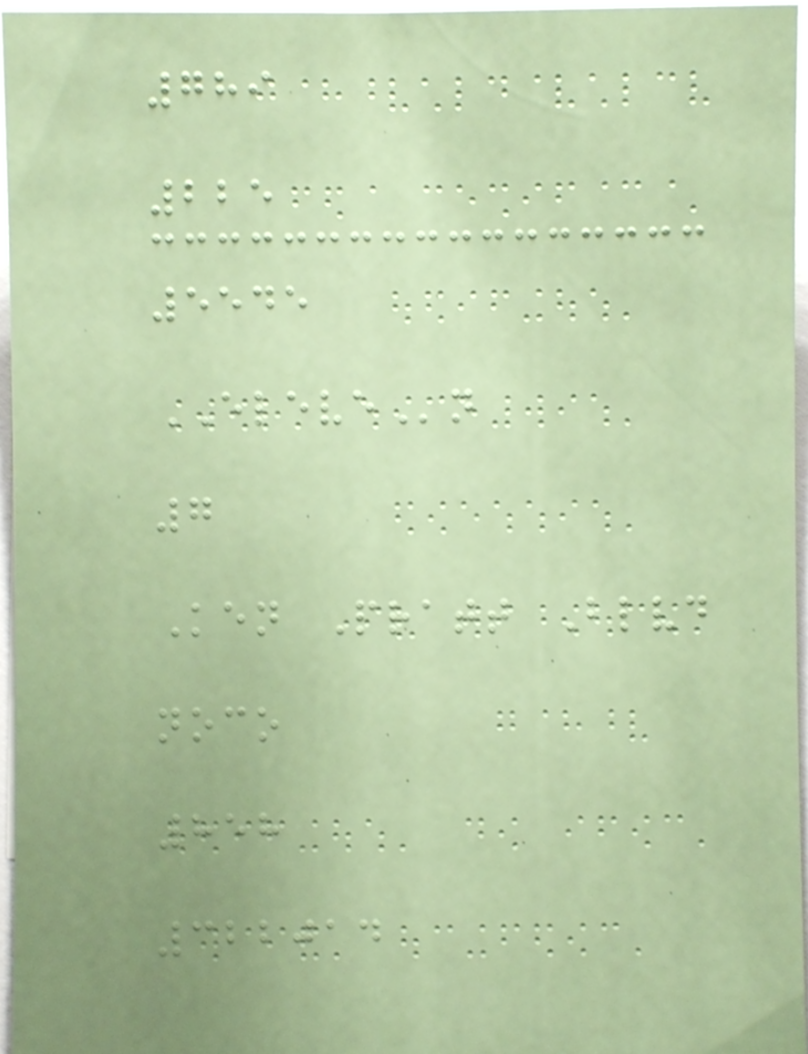789
225
5545
ELEVEn
7
Ken Pratt Blvd
noco
858
322014
